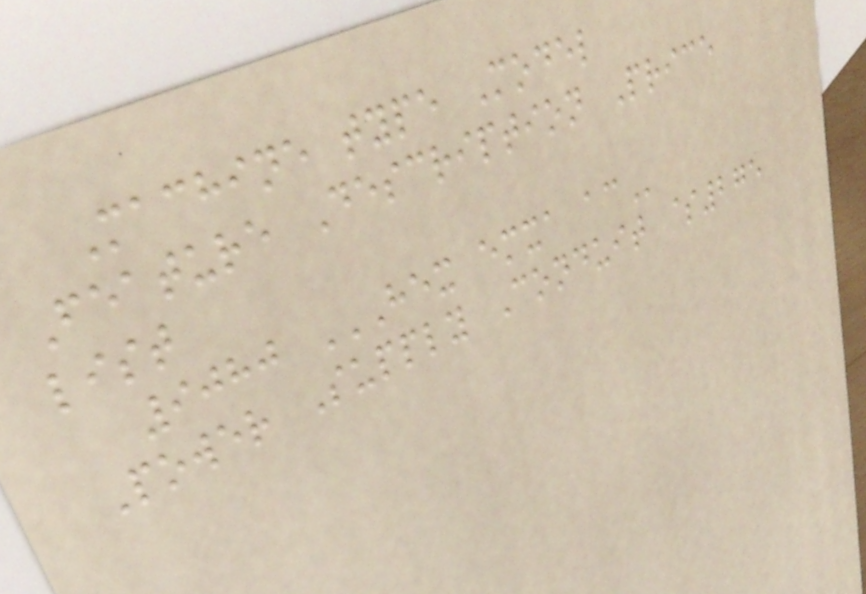Machine type Model
Feature Description Price
list
9080 HEX EMXA AC
Power Supply Conduit $275
